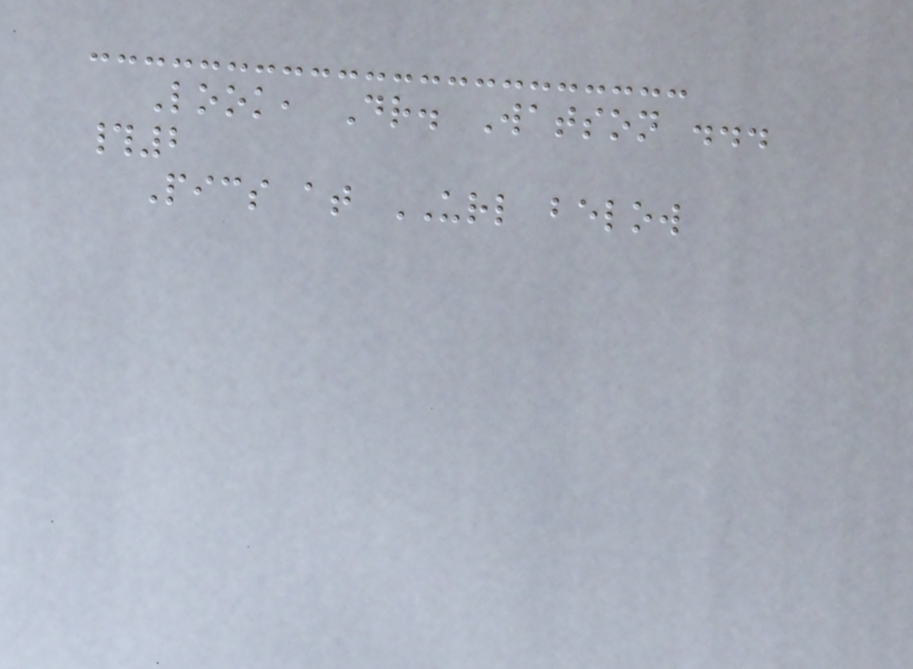Look, Dr. Watson ...
#2
Pics at URL below
